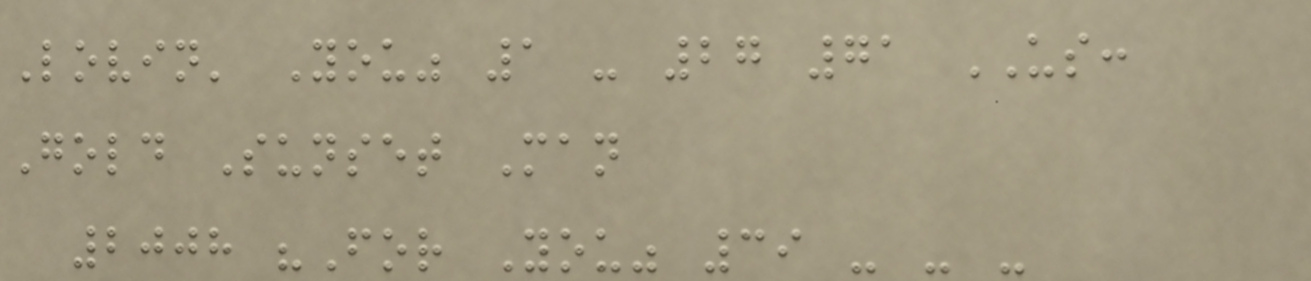Lovin' You" 1 - 27 71 US:
Gold Sunset Man
2008 "For You" 39 - - -
